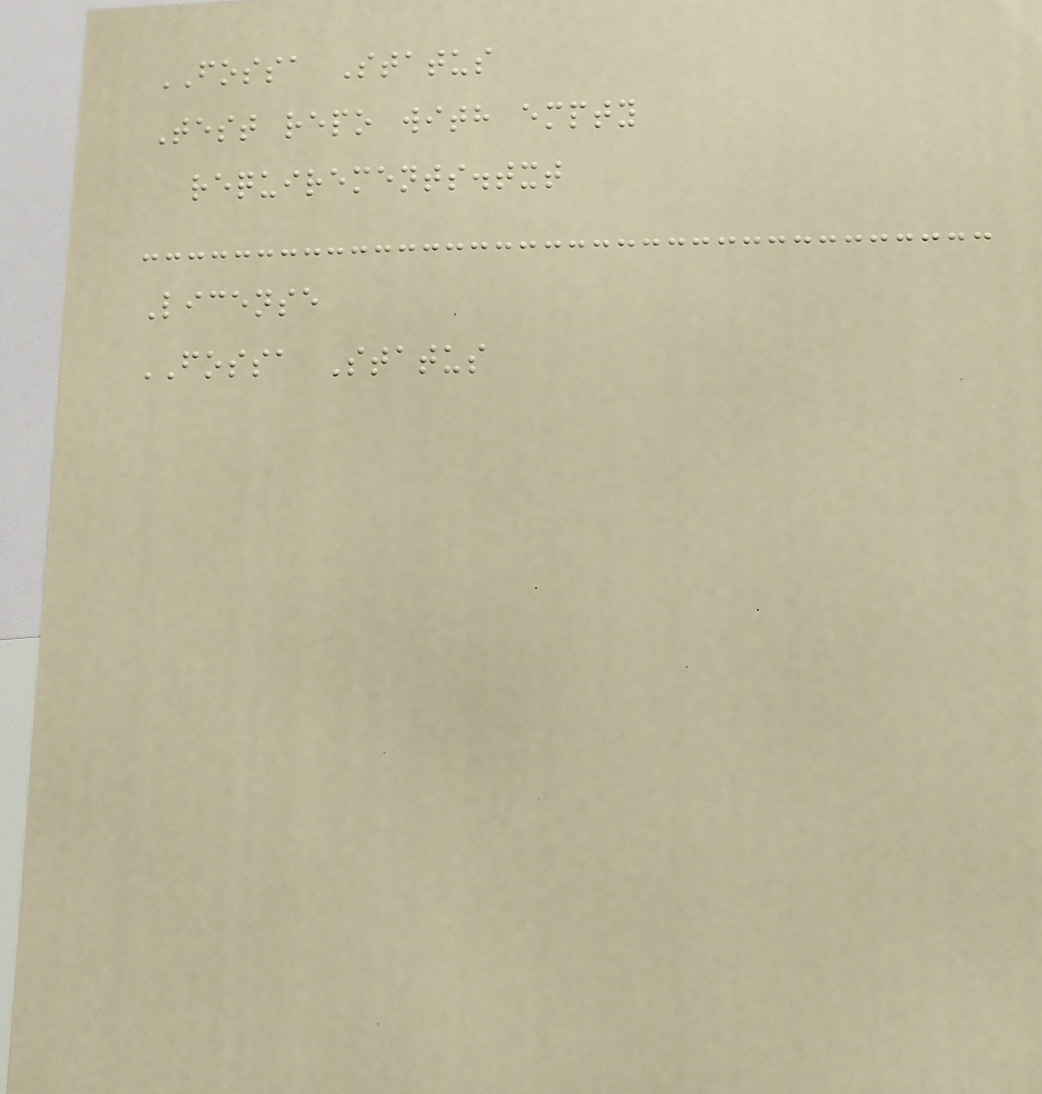FOSSA Status
Test repo with empty
requirements.txt
License
FOSSA Status
